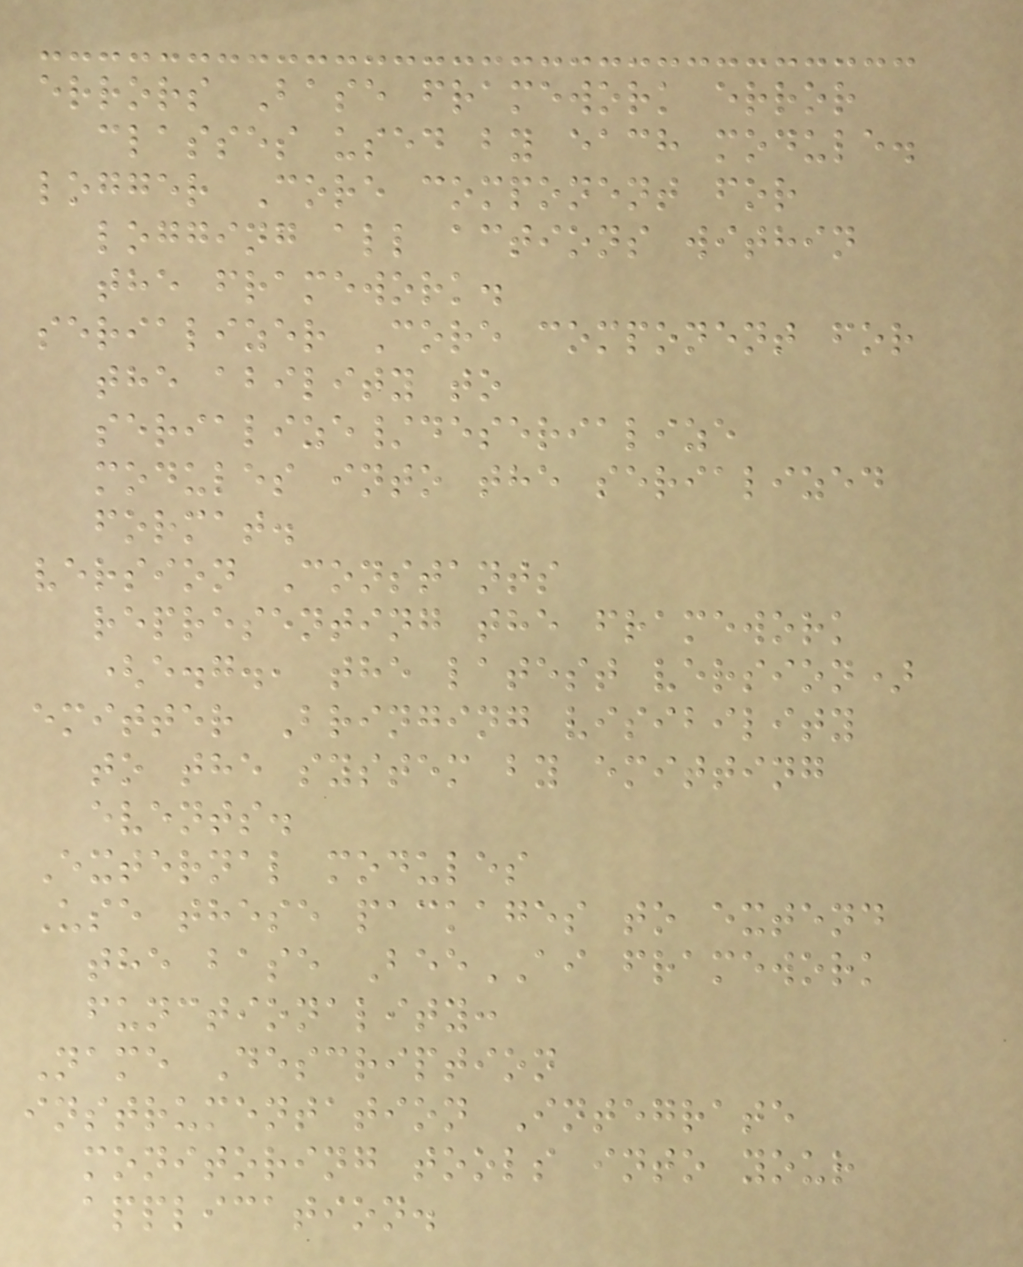errors Base framework error
classes used by each module.
logger Core component for
logging all actions within
the framework.
serializer Core component for
the ability to
serialize/deserialize
modules into the serialized
format.
version Constants
representing the framework
(e.g., the latest version)
emitter Bringing visibility
to the system by emitting
events.
External modules
Use these packages to extend
the base BeeAI framework
functionality:
Name Description
instrumentation Integrate
monitoring tools into your
application.
